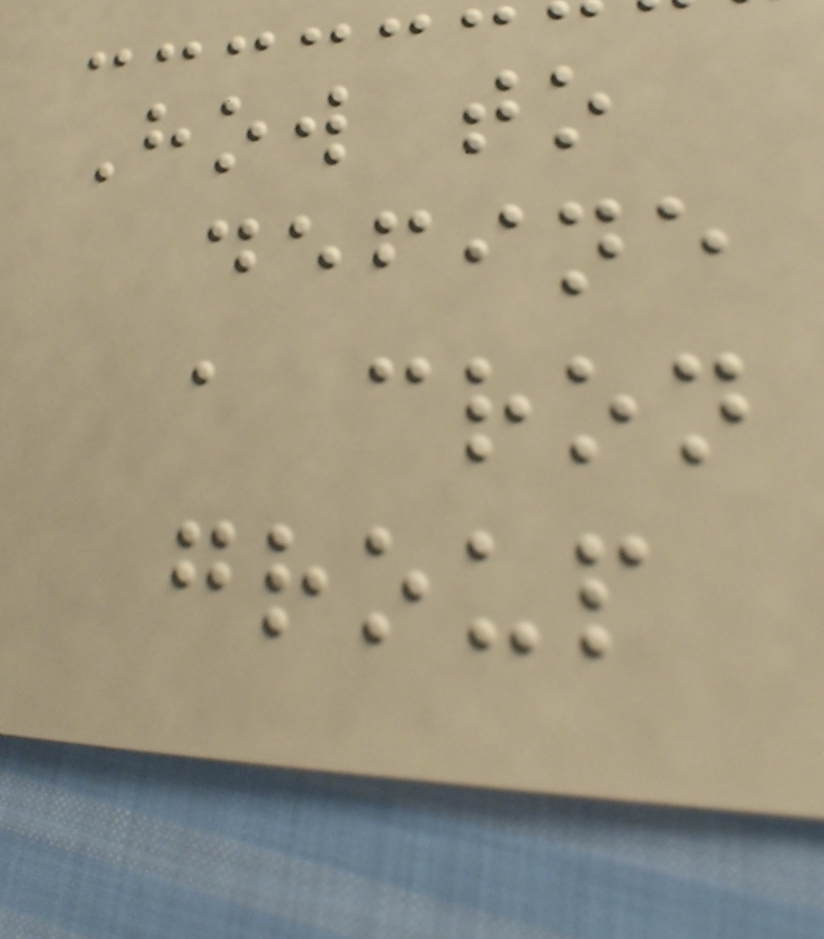How to
define
a cron
group
